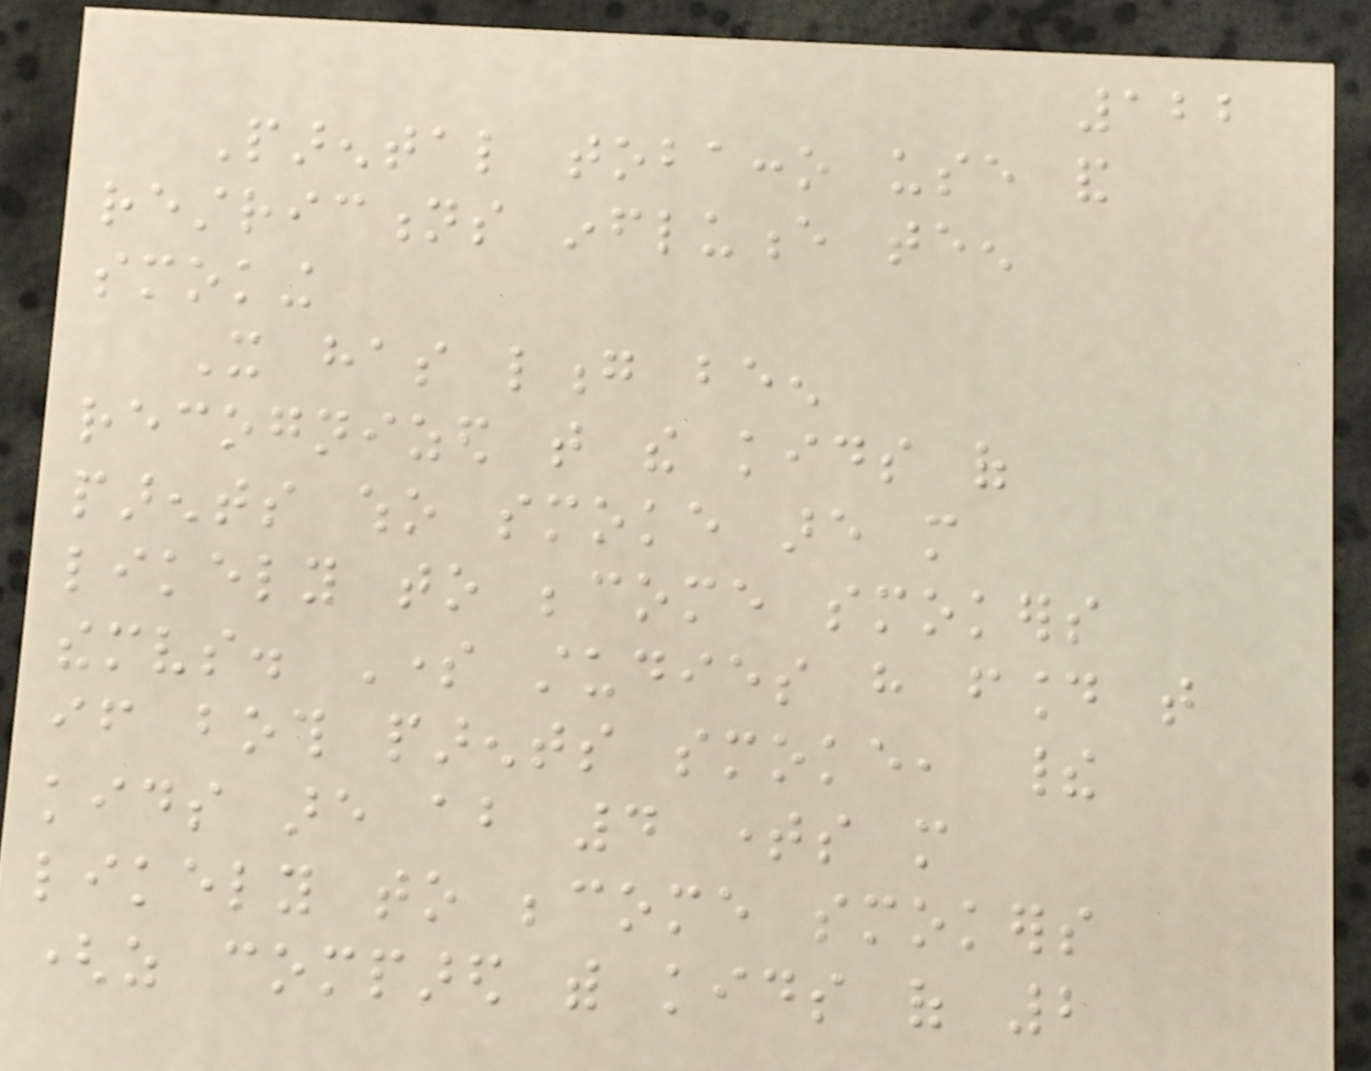122
Parental tobacco use and
restrictions influence teen
smoking
It has long been
recognized that the kids of
parents who smoke are more
likely to become smokers
themselves. Some studies have found that
if both parents smoke, their
kids are about 4 times more
likely to become smokers
(as compared with kids of 2
